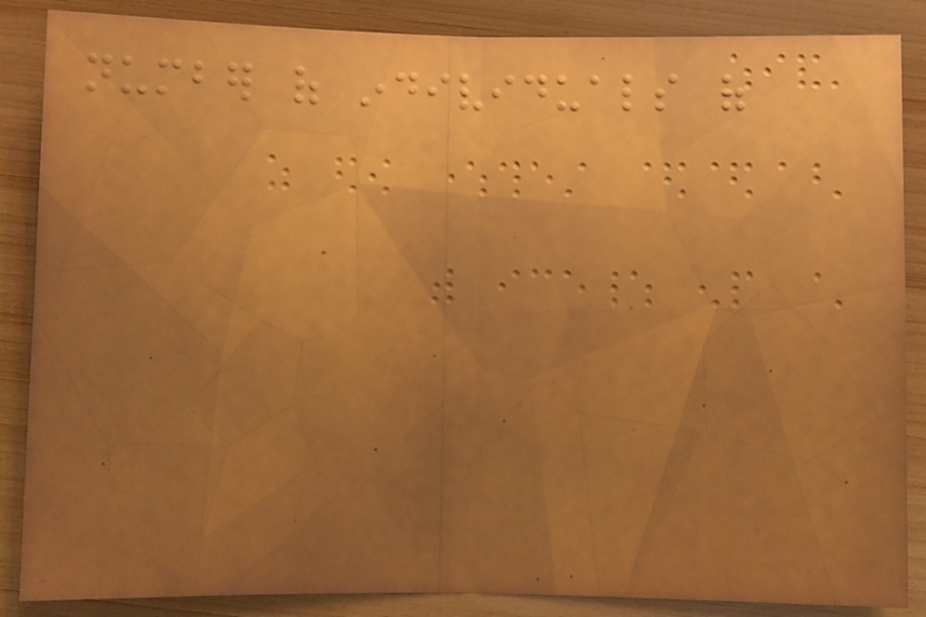number of individuals of
